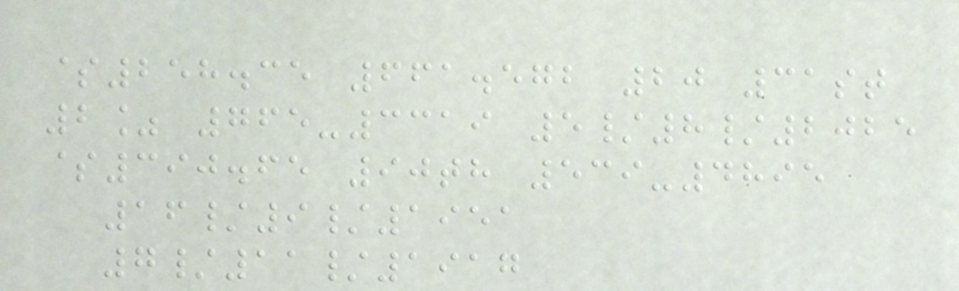$258.35 661.572 20 31st
2% 765-3319 5/8/2025
$390.65 90th 539-4895
16/9/1951
7/11/1917
